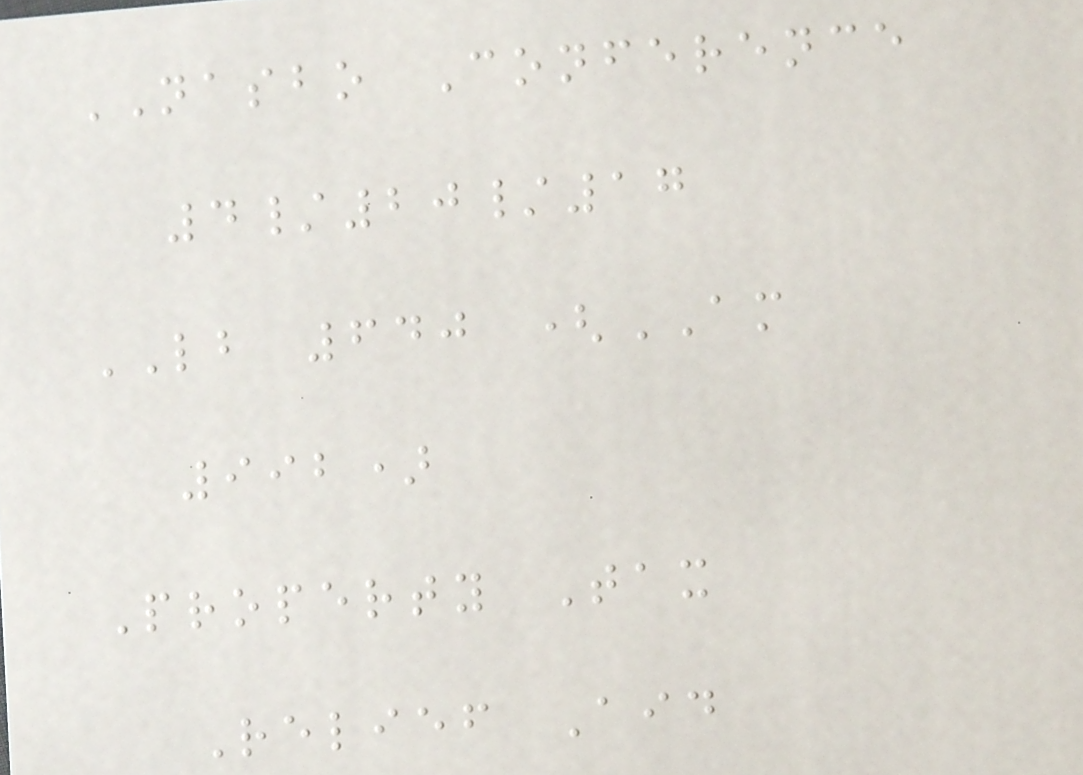NASBO Conference
4/20/17
LB 640 (AM
992)
Property Tax
Relief Aid
